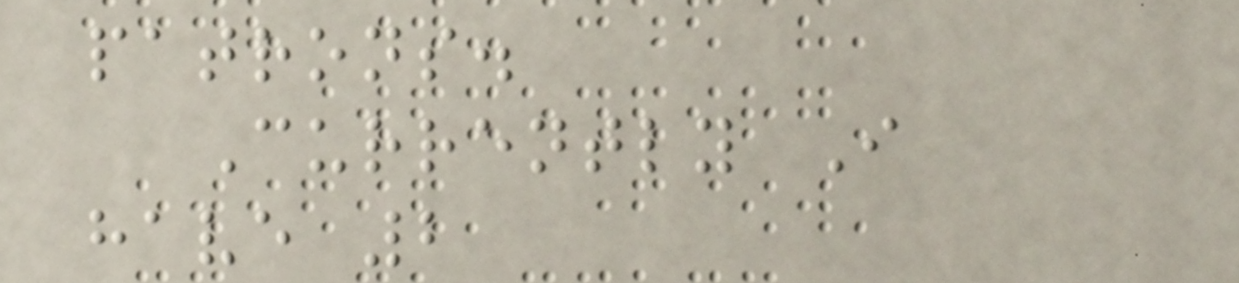patrons.
Currently I
have 2
